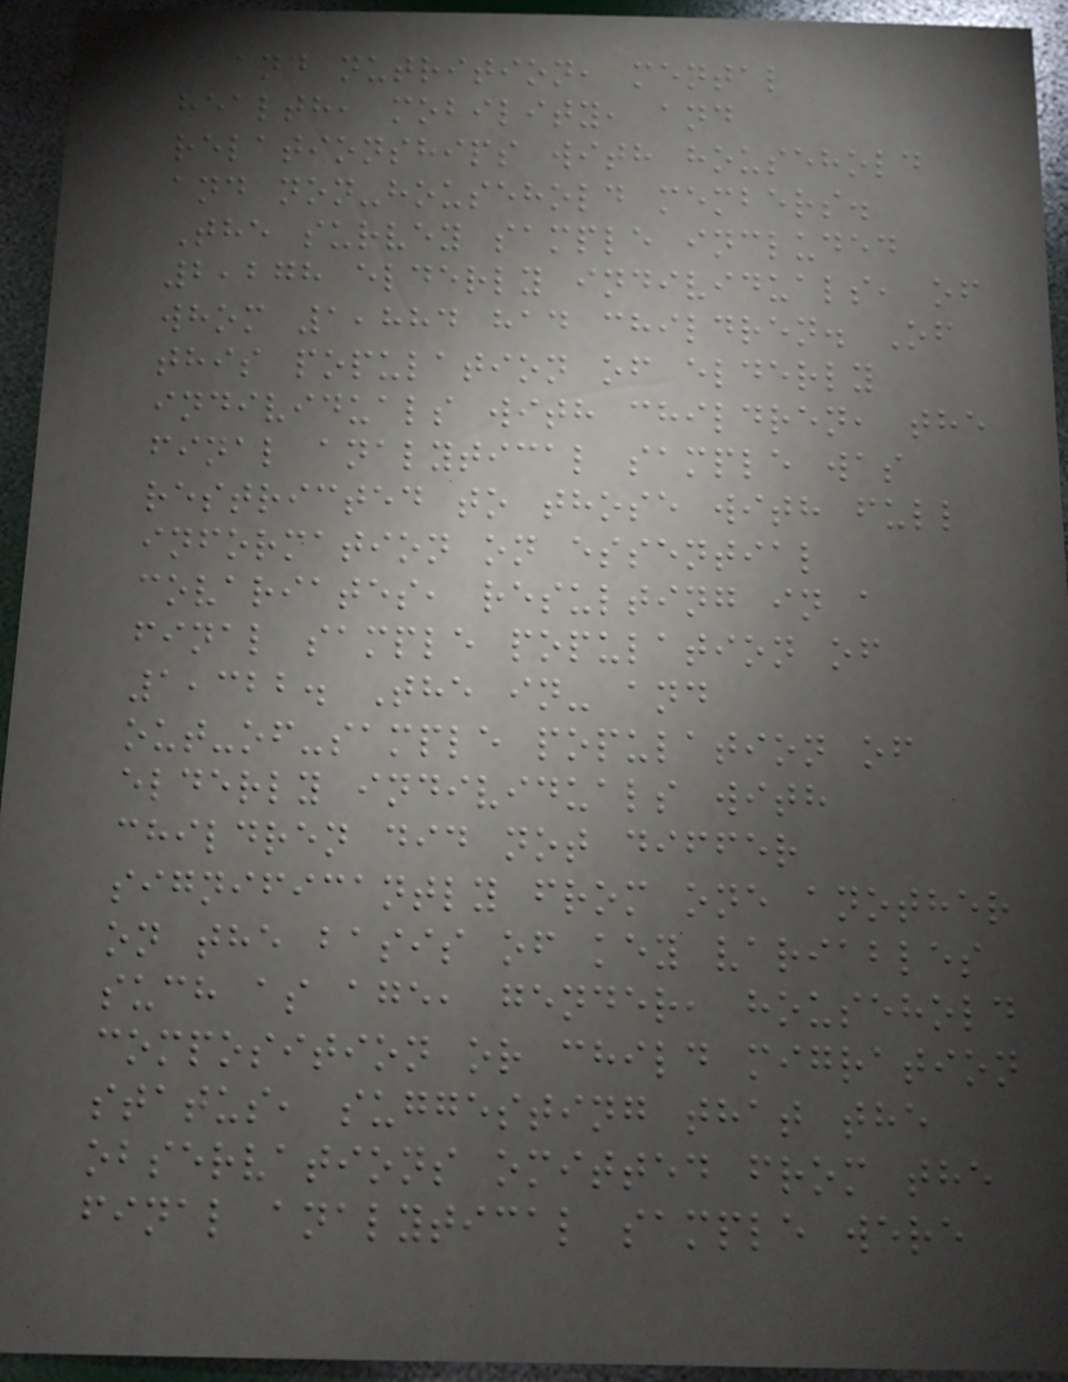and nutrition, mental
health, mobility, and
relationships with household
and non-household members.
The survey sample included
2,278 elderly individuals, of
whom 1,884 had children. Of
this population of elderly
individuals with children, the
final analytical sample was
restricted to those with full
information on essential
covariates, resulting in a
final sample population of
1,322. The in- and
out-of-sample population of
elderly individuals with
children did not differ
significantly from one another
on the basis of key variables
such as age, gender, household
composition or child migration
status, suggesting that the
observations omitted from the
final analytical sample were
